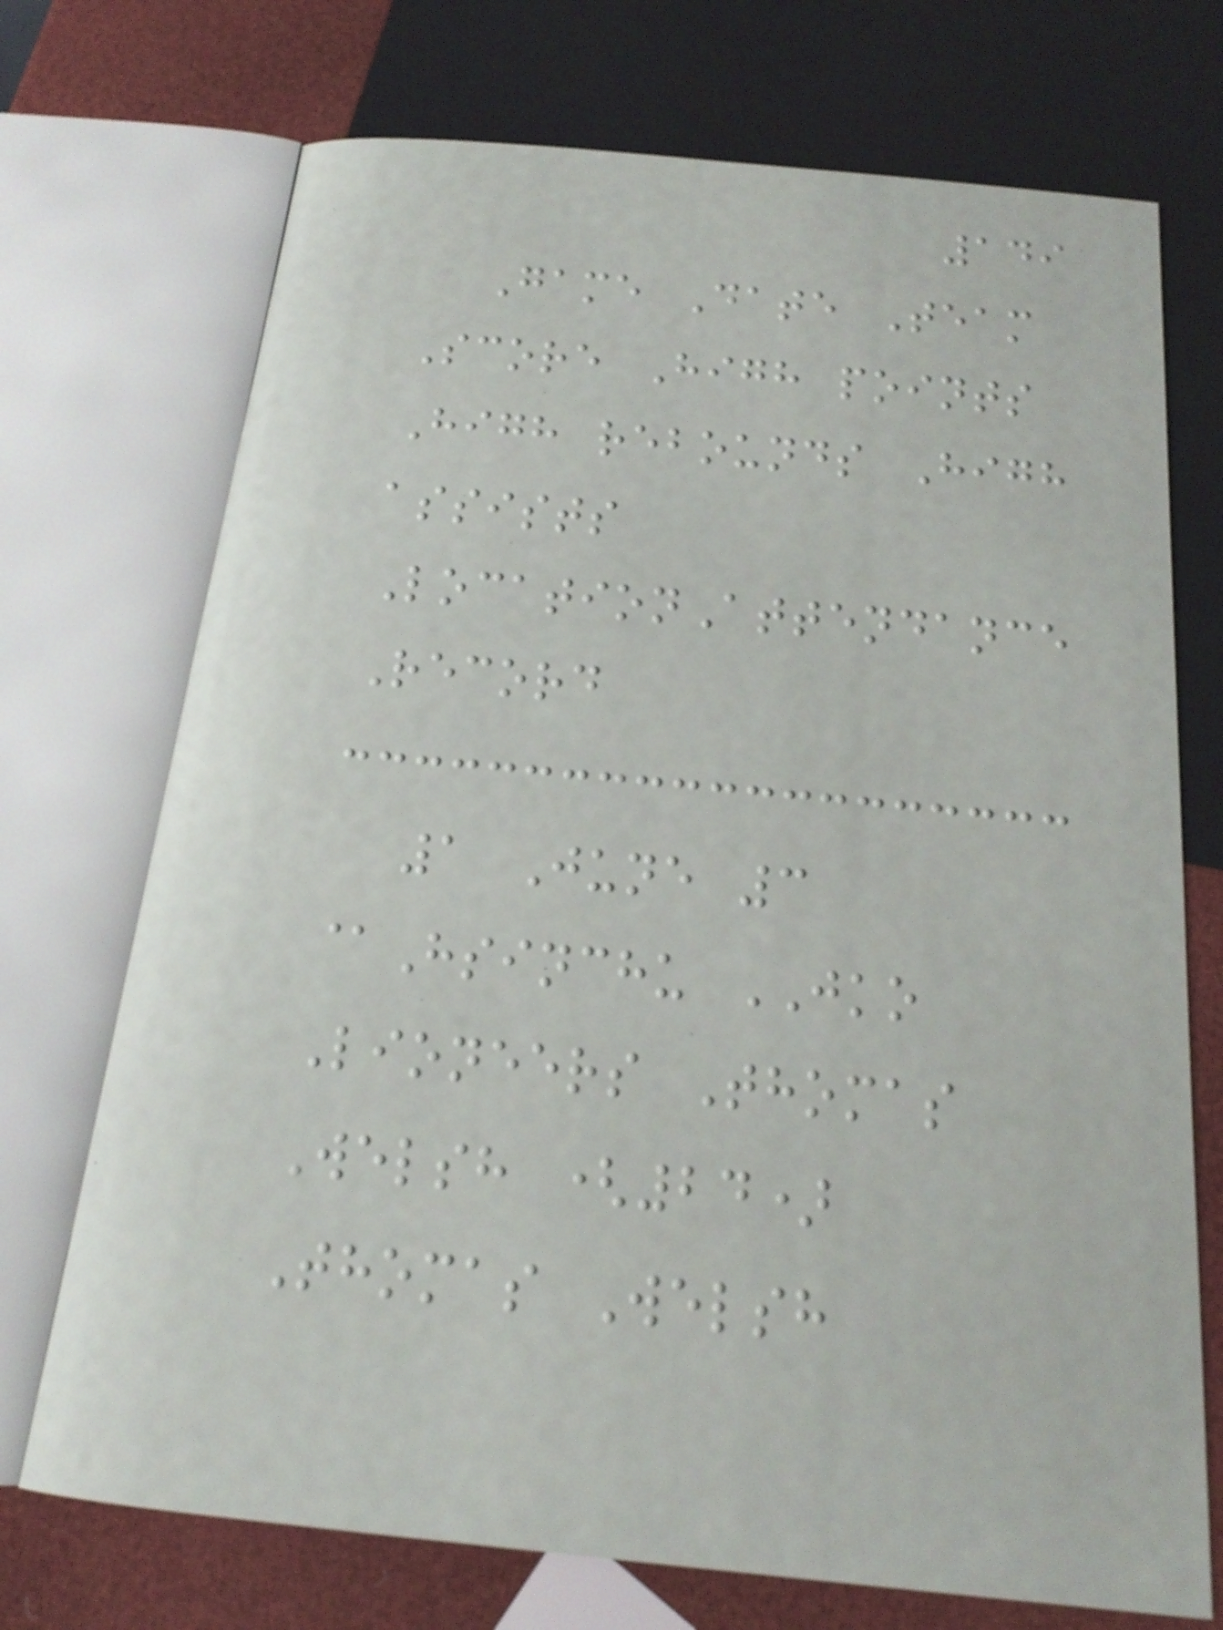149
Game Date Team
Score High points
High rebounds High
assists
LocationAttendance
Record
1 June 3
@Hsinchu JKO
Lioneers Thomas
Welsh (24)
Thomas Welsh
